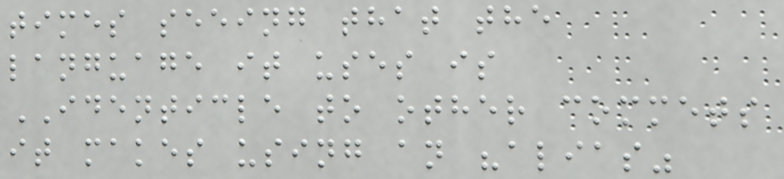times seeing that the
language it uses is
IDENTICLE to other commets
it makes using an "alias"
